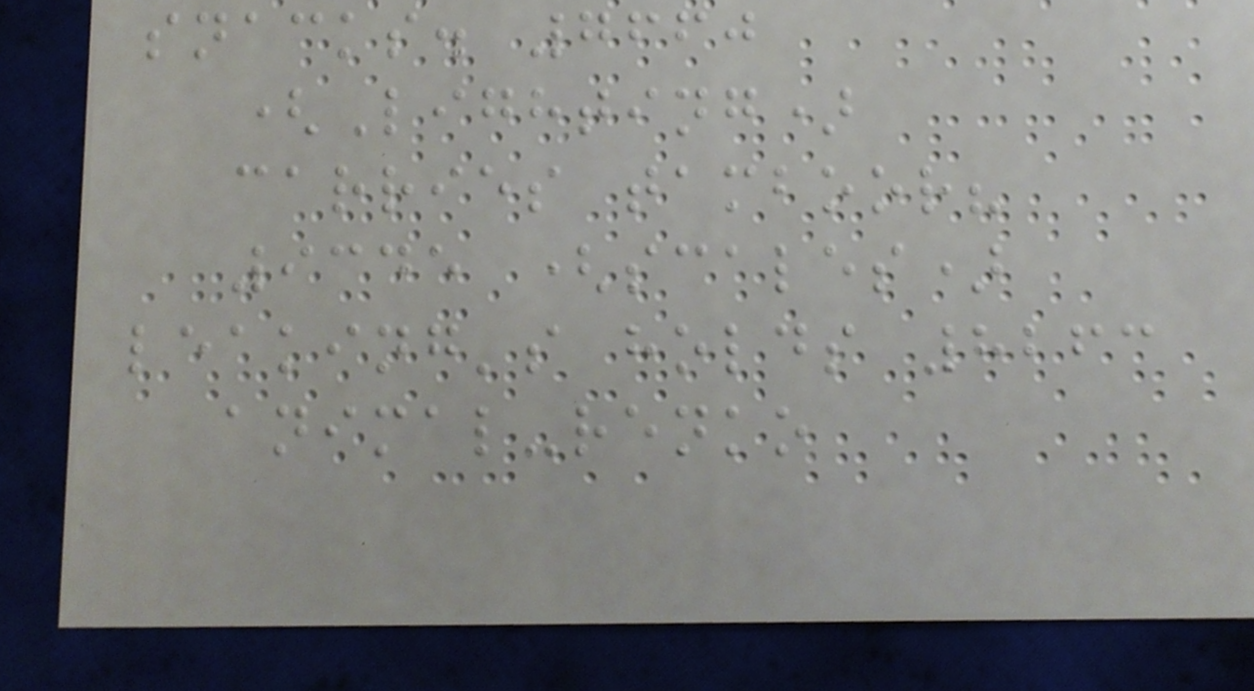snacks. 7660
(Lighting)
carries tamboor?
9345 (scales)
leaking's holds 8263
animal-renko
